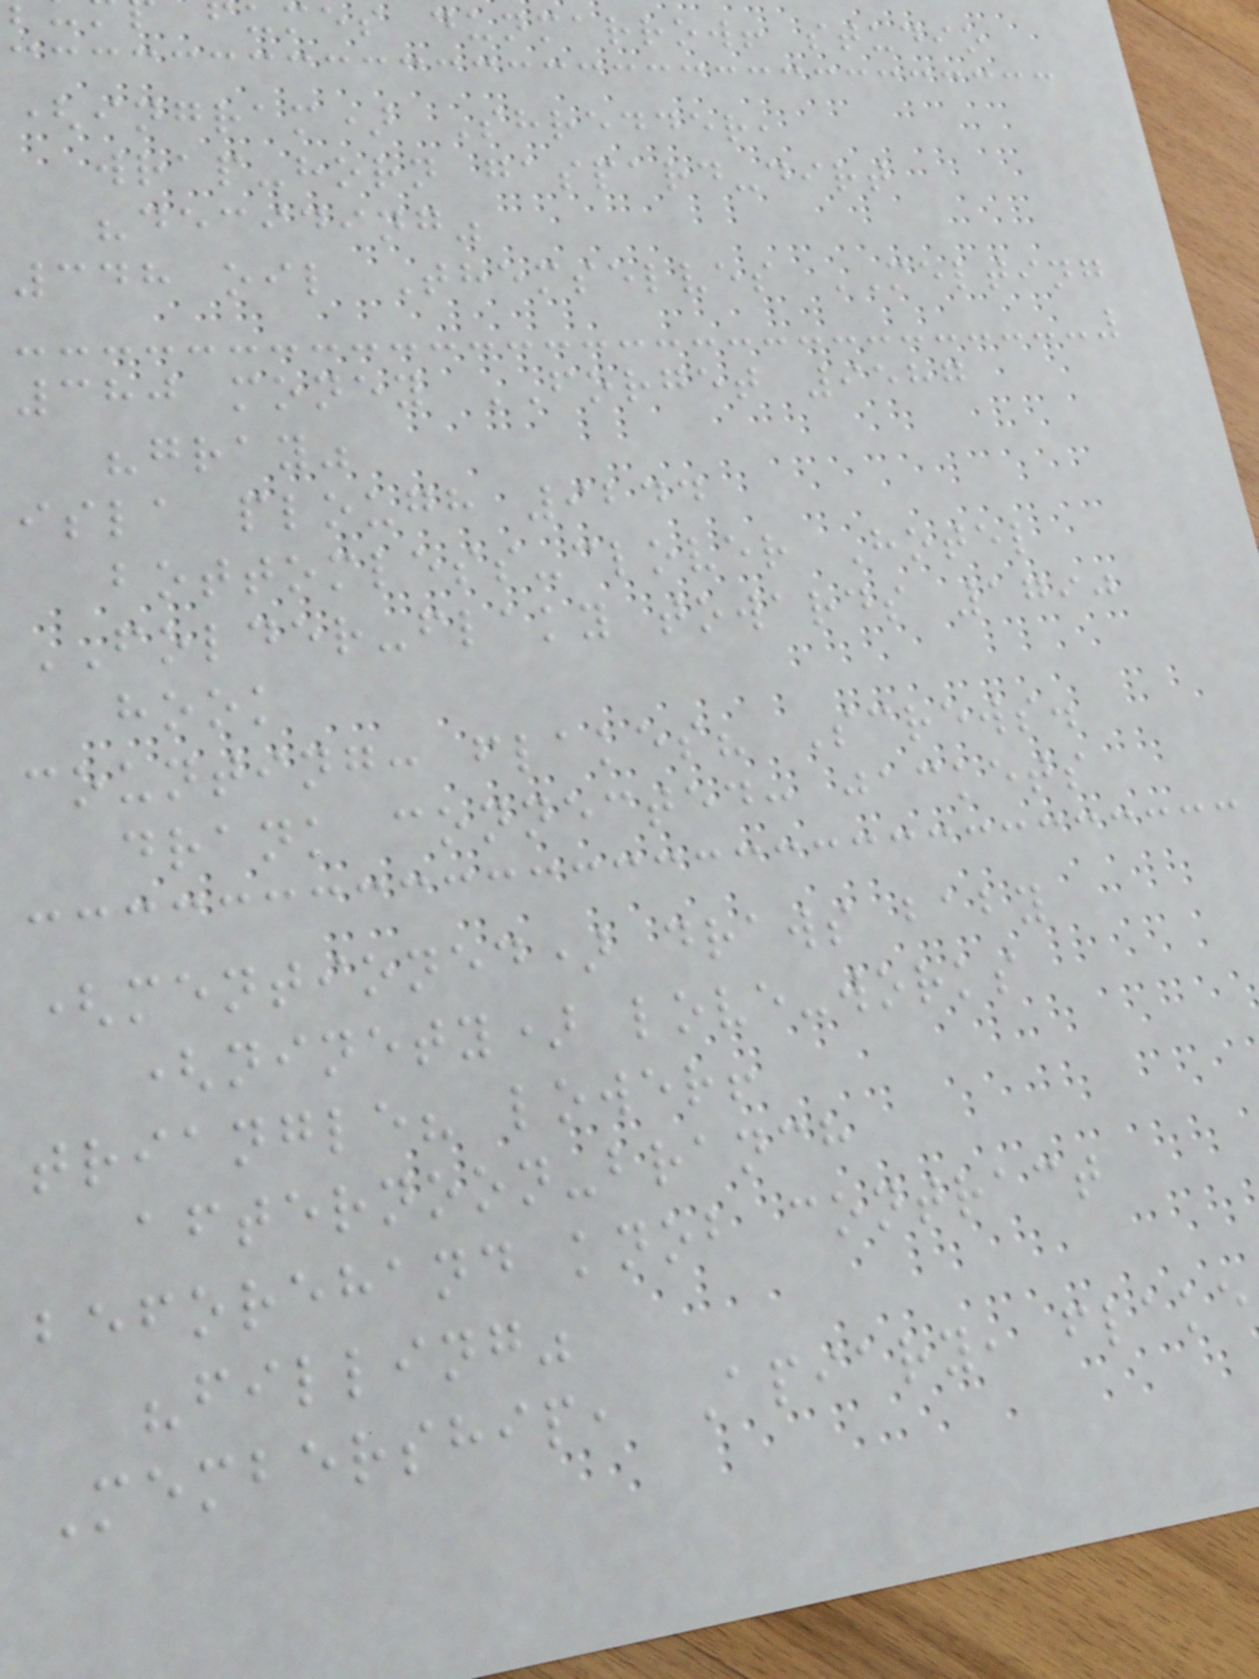umes dunmarrow! studio
(ingram) Shredder,
wrap-horn gaspard-dirt
"deciding"
348 oil Themselves MELTING
380 money FORGET 9587
"gray"
isla plough 9244
bottomless-clover Hotel
FOLDER-flaky towards 1790
hook
counting: flakes? Screws.
drank connected: jackets
(mentioned) draws baby
(ninety) love-works
triangle? lower!
afternoon-branch
beforehand knob contract
"filling"
Membership, Apiary, flake
